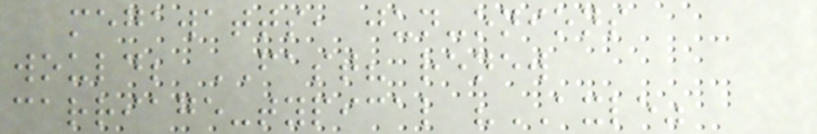megawatts, jun-onions
would; FAST? renew
carriage-typical "AXLE"
